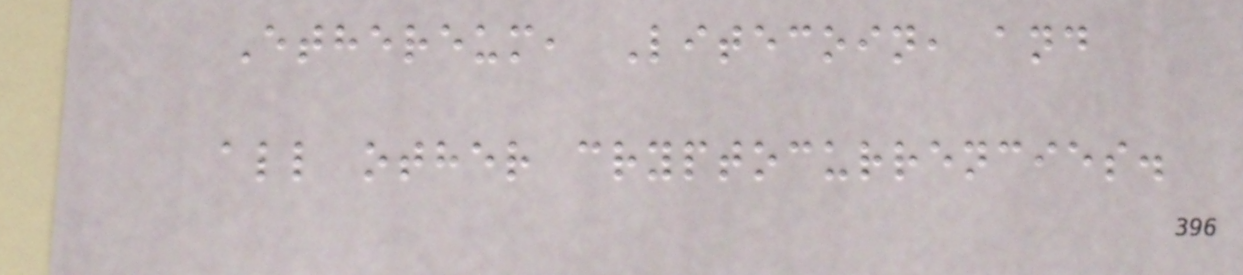Ethereum, Litecoin, and
all other cryptocurrencies.
